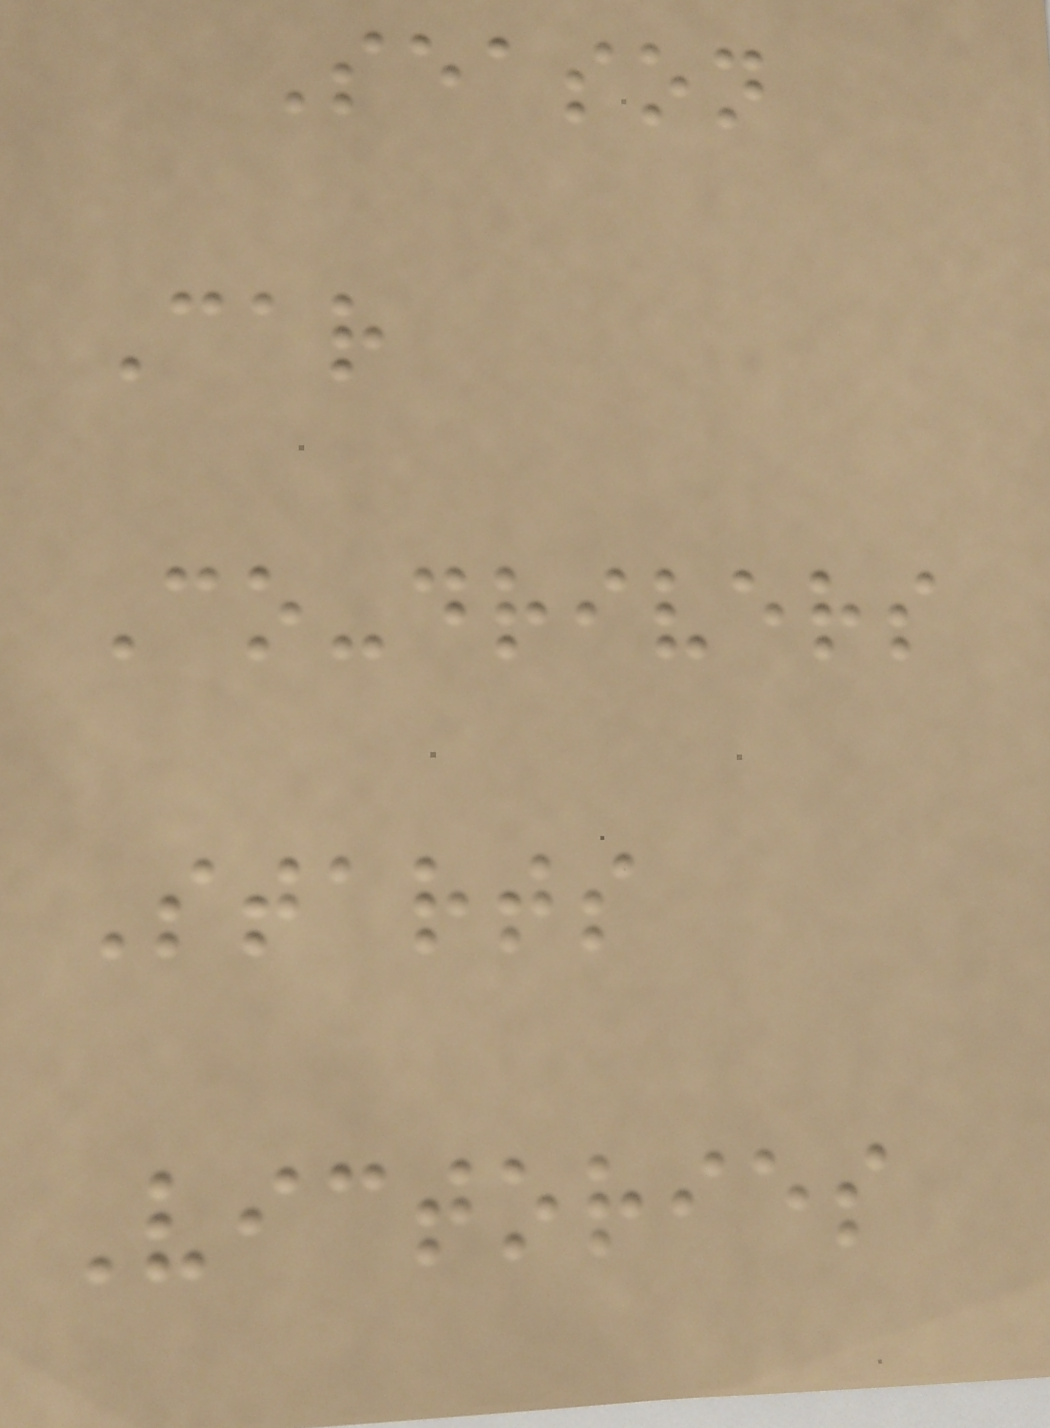Season
Car
Co-drivers
Starts
Victories
